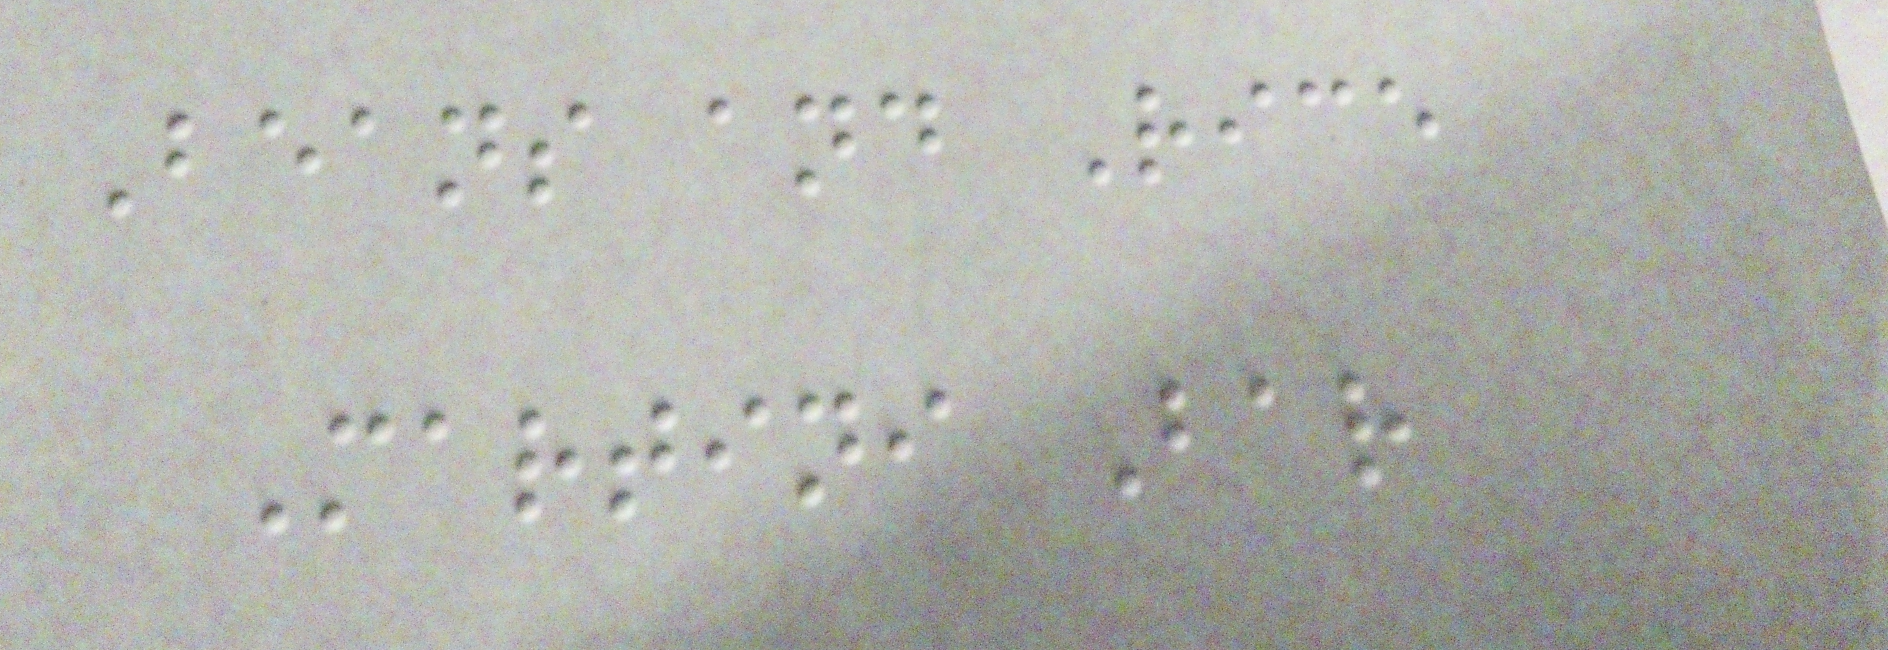Beans and Rice
Martini Bar
